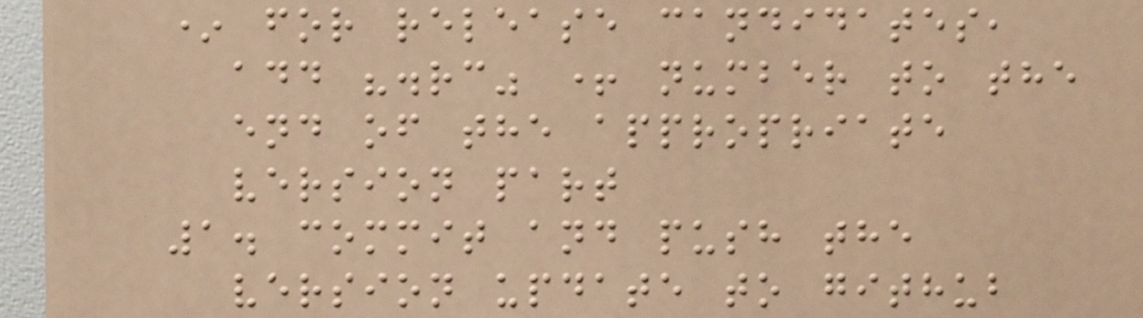* for release candidates,
add ".rc" + number to the
end of the appropriate
version part
1. commit and push the
version update to github
